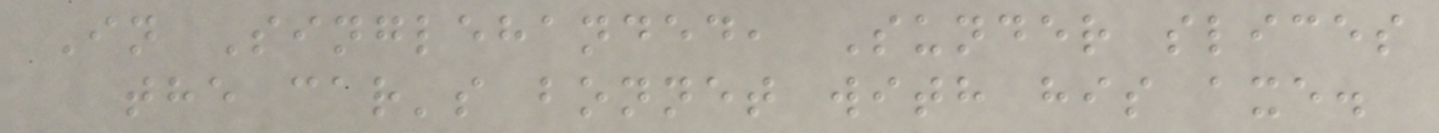In Singlehanded, Sunder slices
the car's bonnet with his axe.
